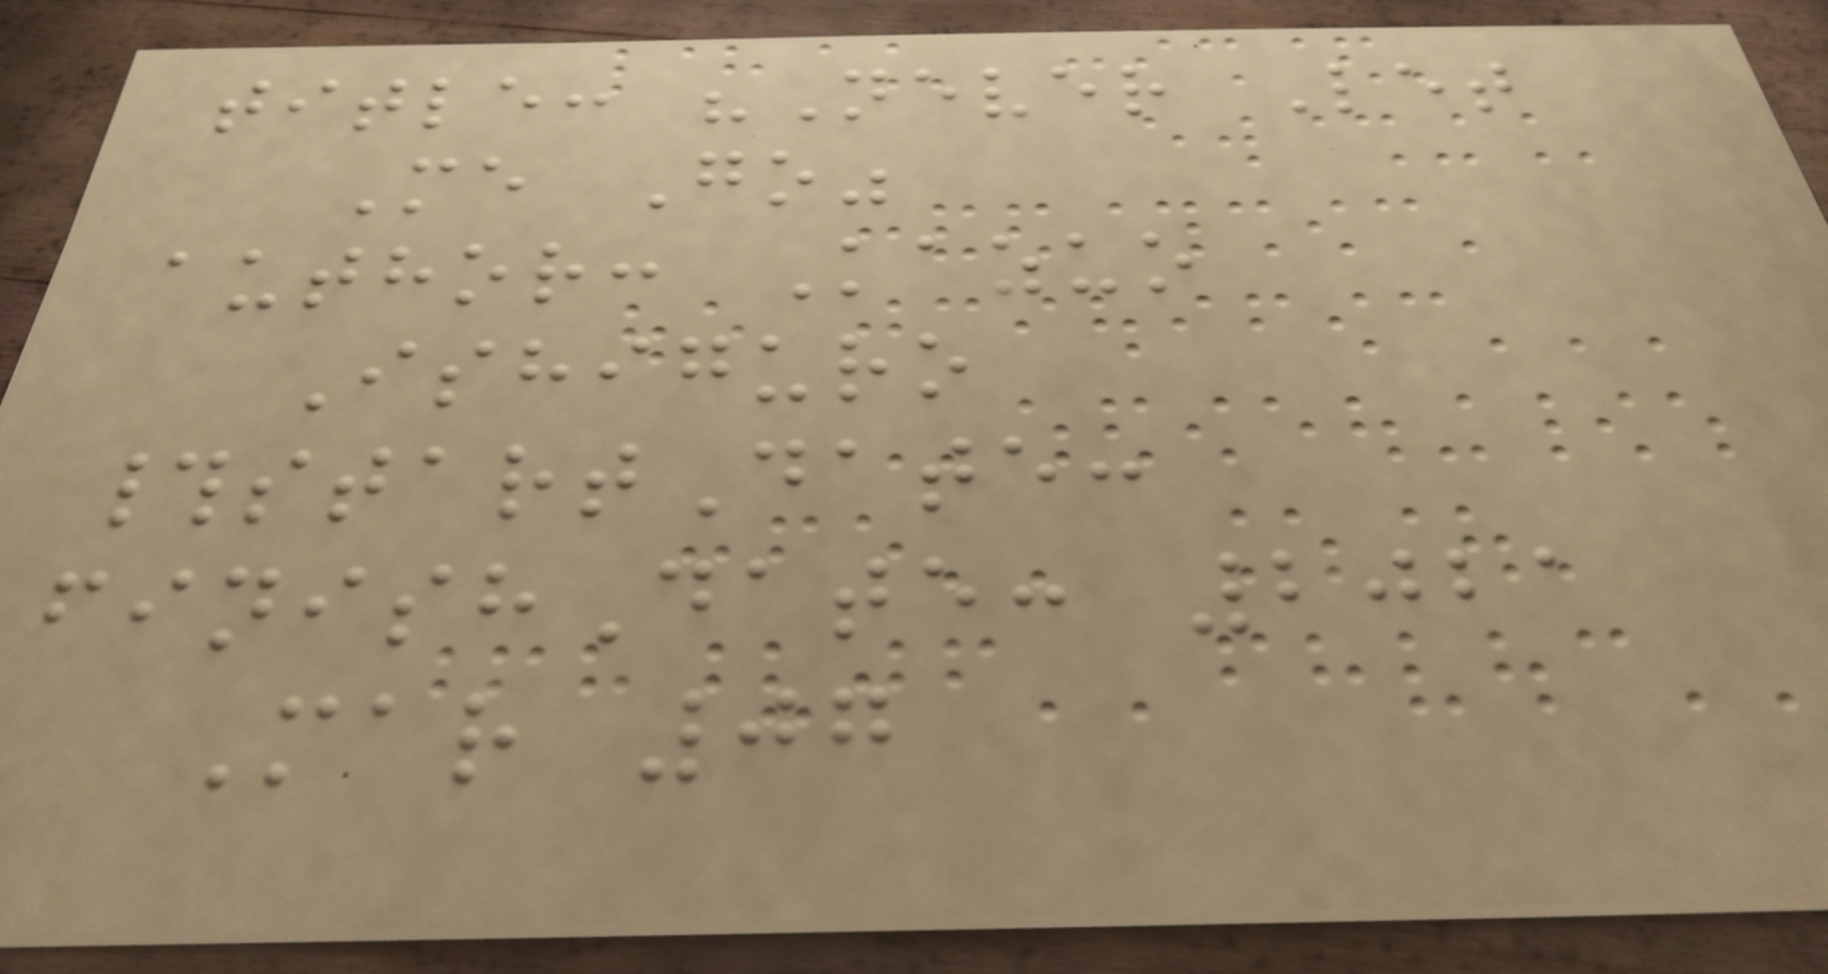title: "Never Let
Me Go"
author: Kazuo
Ishiguro
#startDate:
finishDate: 2021
Mar 07
